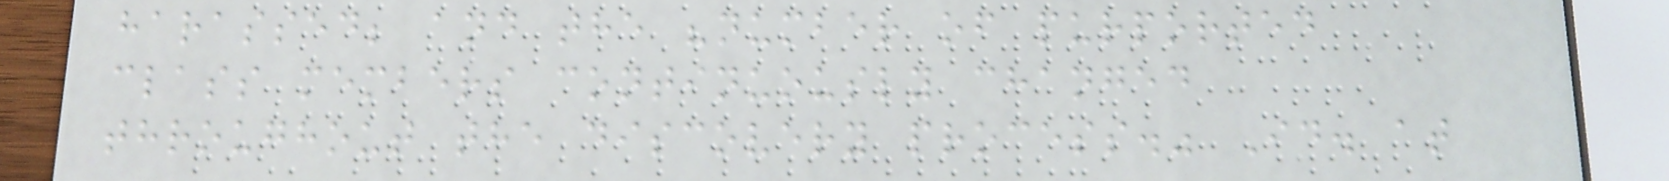harassed; and the "number of purported
class members continuously changed
throughout the discovery process." Id. at
